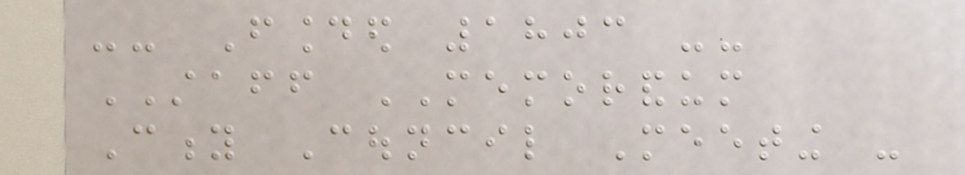-- Founded 1803 --
STAFF MEMORANDUM
City Council Meeting -
